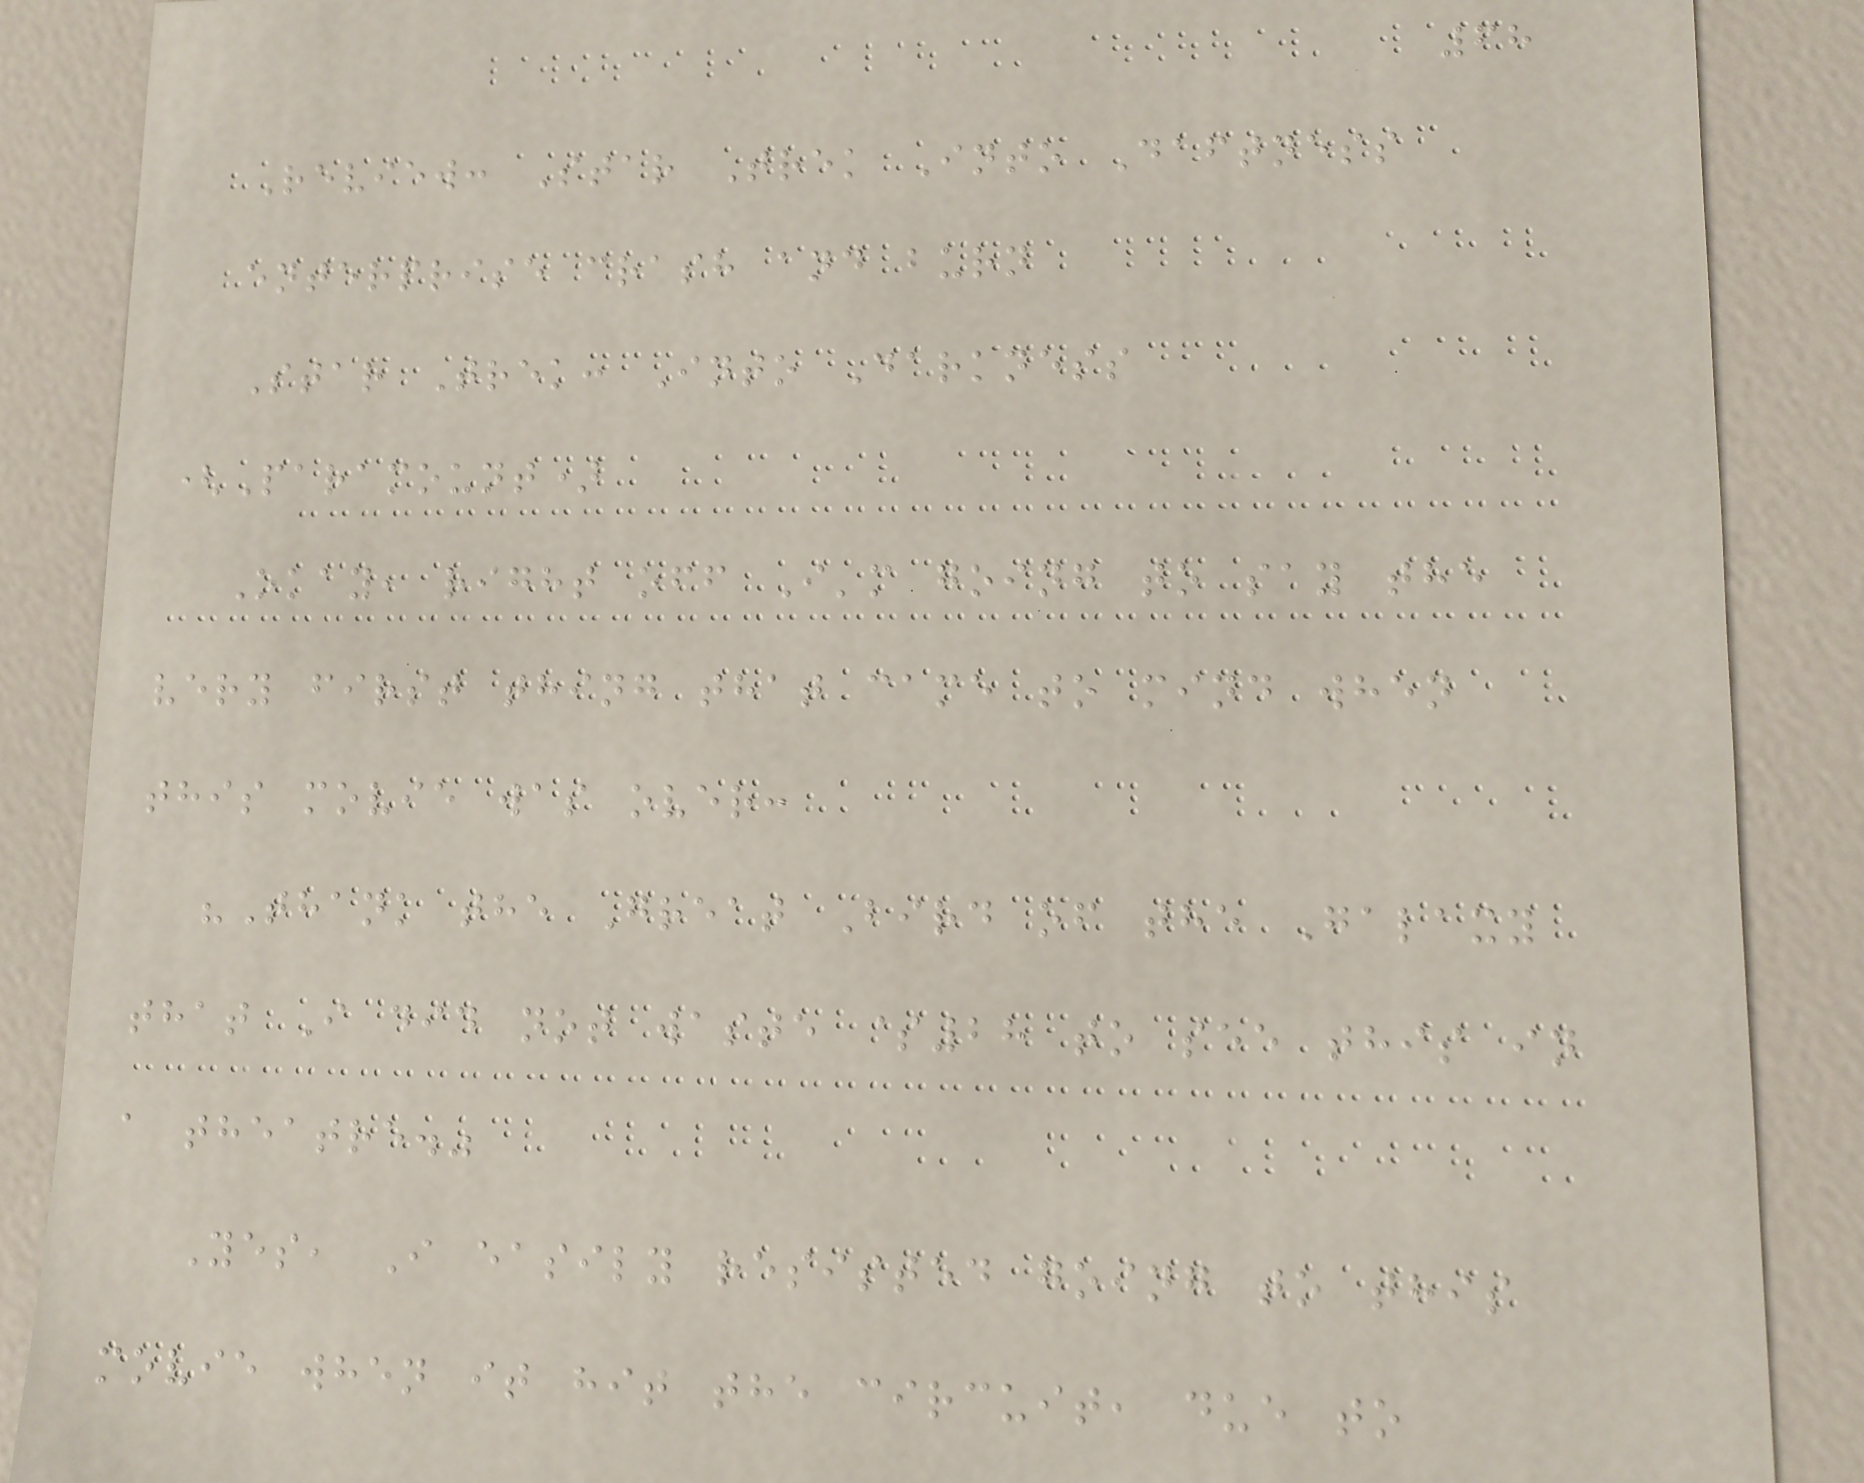68
Review: Star Trek Into Daftness
enterprise crash and burn
Star Trek: Into Darkness
(Paramount)
Okay, right off I'm going to say the
very first thing that came to mind when
this movie was over:
"Thank the Great Bird of the Galaxy
that I did not waste $28 to see this in
a theatre."
Yes, I easily resisted going to this
movie when it hit the circuit, due to
